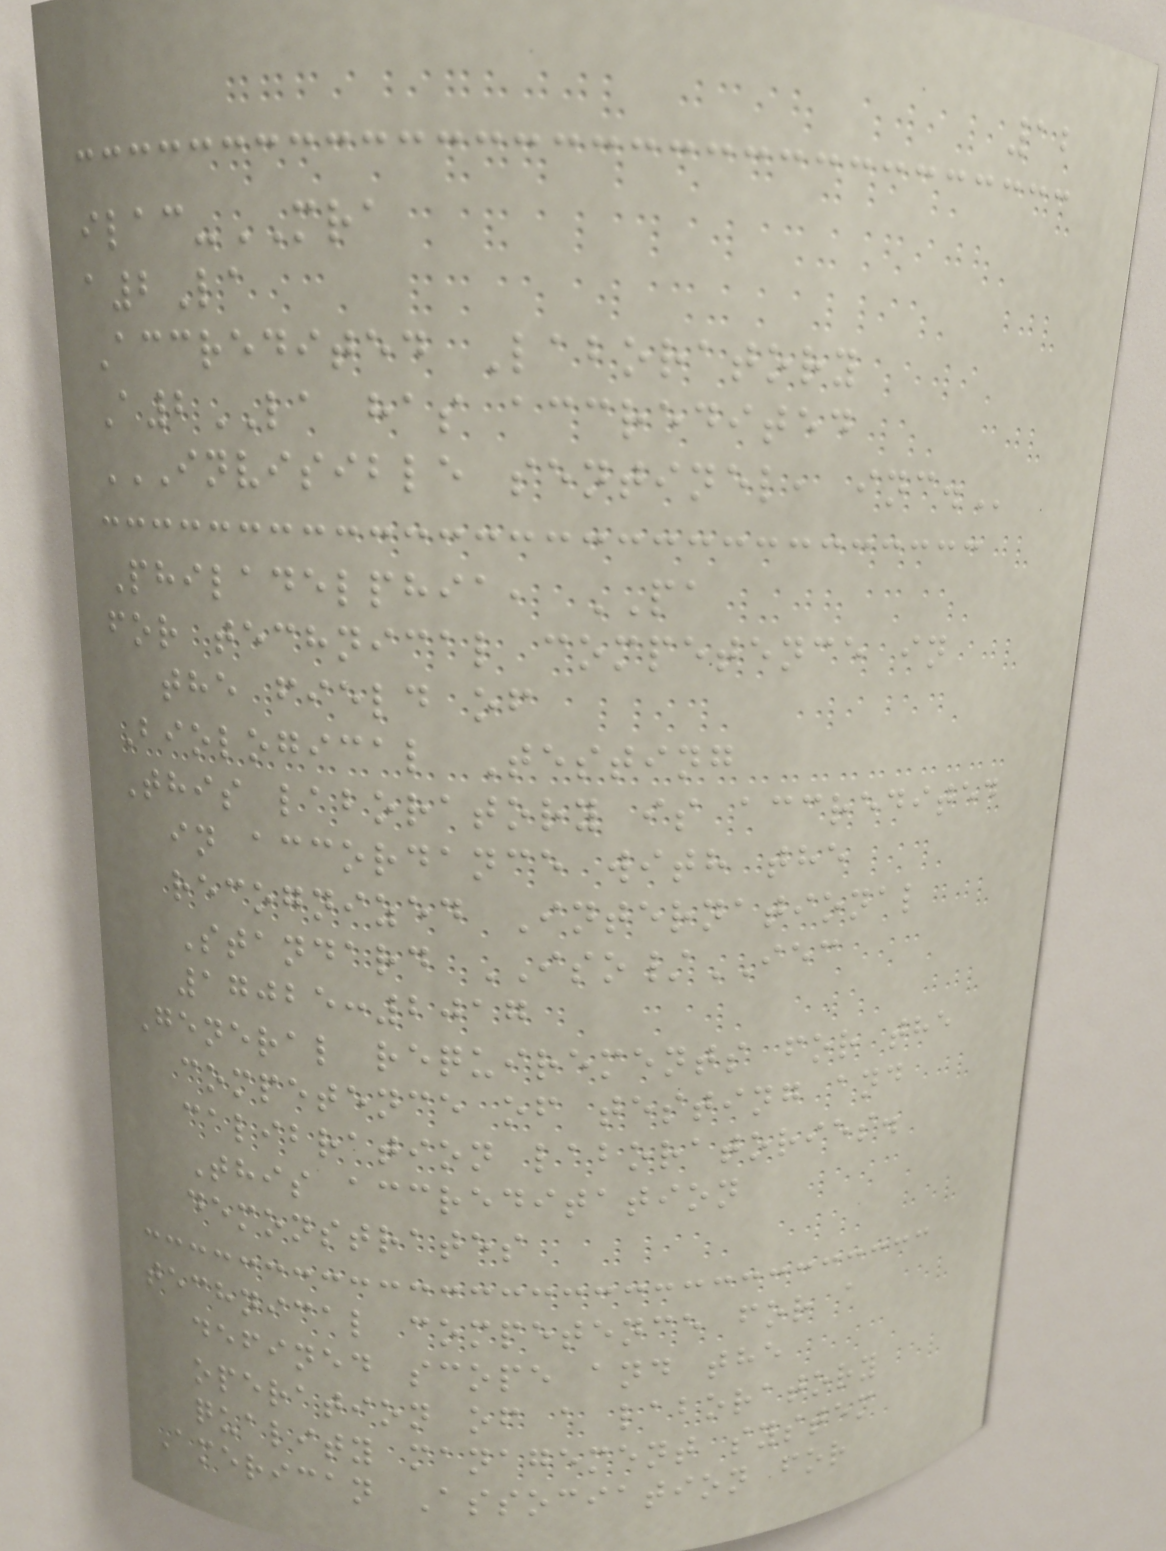12
ilac-MRA
a2La
Accredited Laboratory
A2LA has accredited
INVISIBLE SENTINEL, INC.
Philadelphia, PA
for technical competence in
the field of
Biological Testing
This laboratory is accredited
in accordance with the
recognized International
Standard ISO/IEC
17025:2017
General requirements for the
competence of testing and
calibration laboratories.
This accreditation
demonstrates
technical competence for a
defined scope and the
operation of a laboratory
quality management system
American Association for
